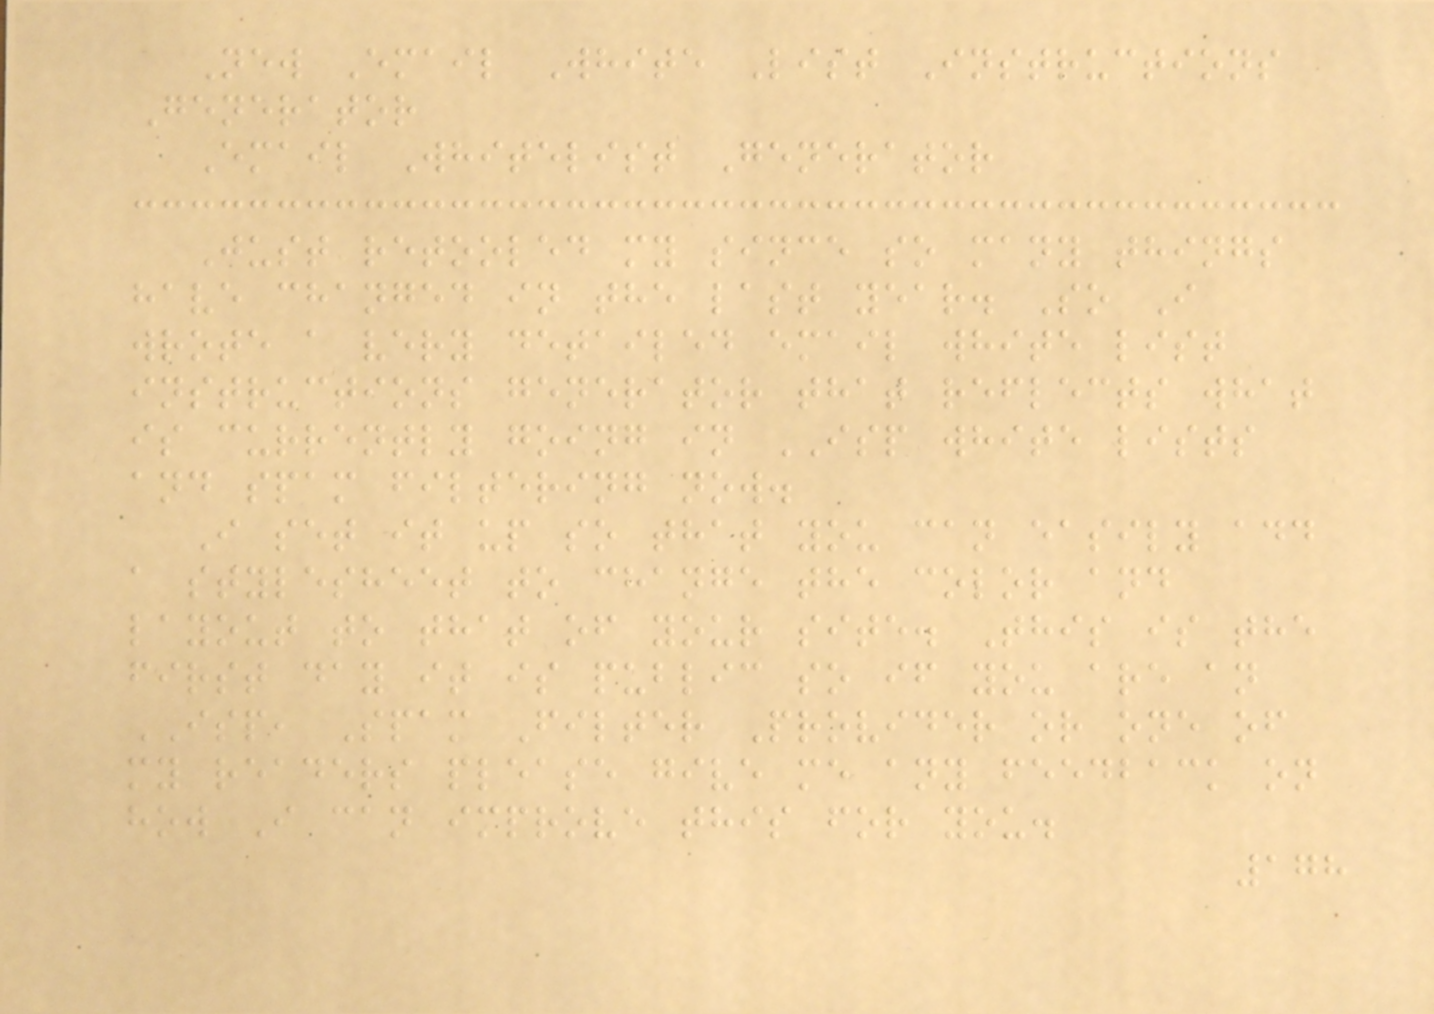New Email White List Instructions
Generator
Email Whitelist Generator
Just retooled my since so many things
have changed in the last year. So I
wrote a very detailed email white list
instructions generator that reflects what
is currently going in ISP white lists
and spam filtering now.
I set it up so that you can easily add
a stylesheet to change the color and
layout to that of your site. This is the
first day it is public so if you are an
ISP, Spam Filter Provider or one of
my readers please give me any feedback on
how I can improve this for you.
178
